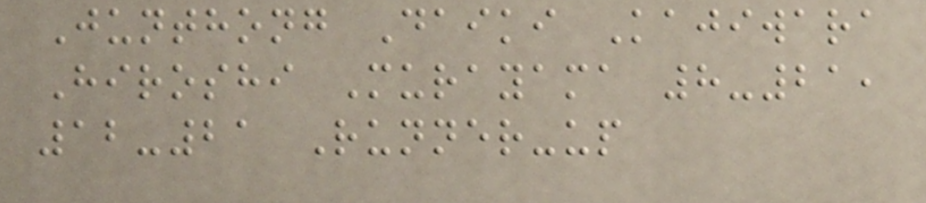Junthong Daiki Kajiwara
Hiroshi Murayama 8-21,
12-21 Runner-up
